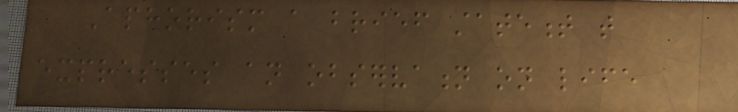Aphorism a brief statement that
expresses an observation on life
